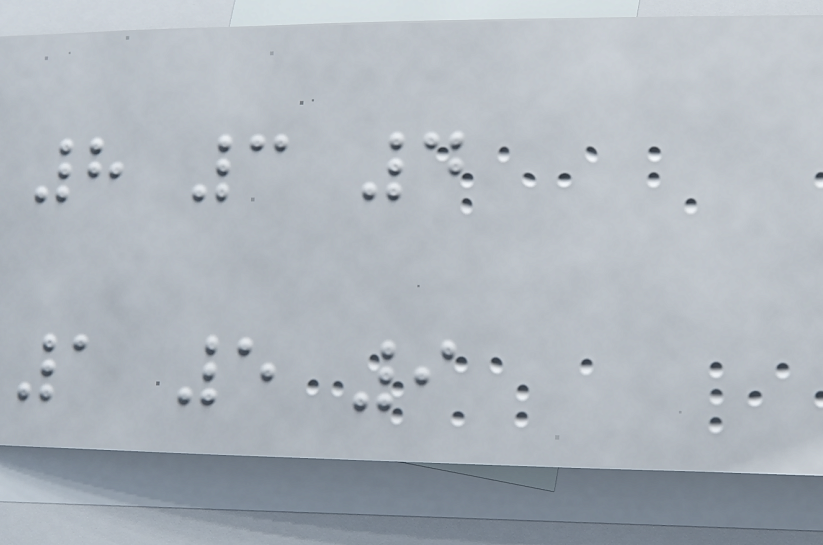8 3 4
1 5 9
